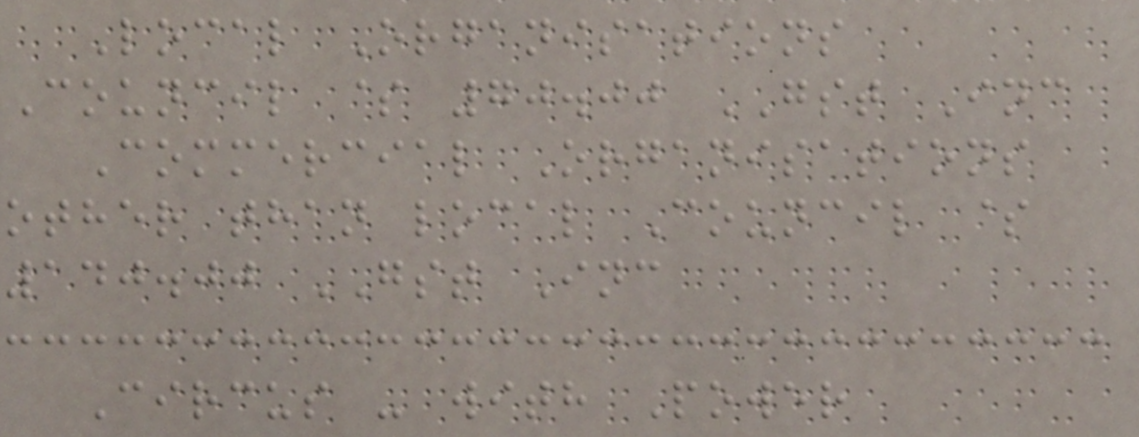Local Organisations
Council $ 70.00 GST Inc
Commercial Organisations
other than local Council $
140.00 GST Inc
Circus - with Power
